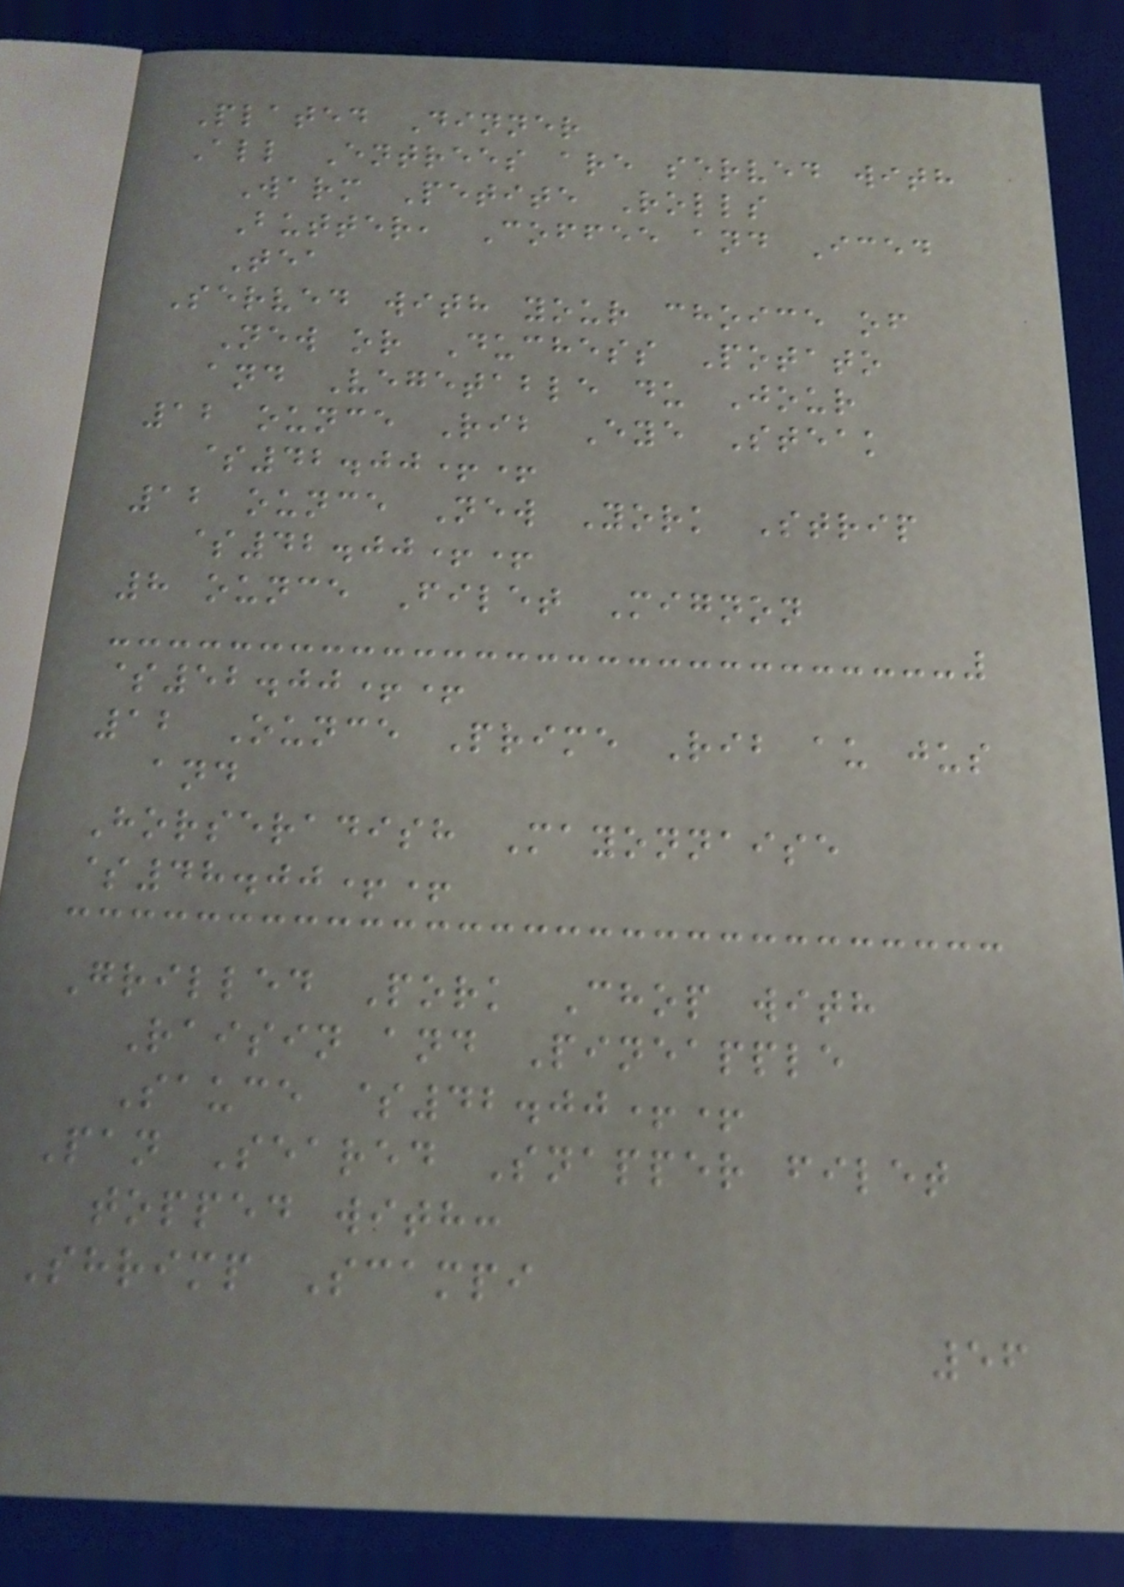Plated Dinner
All Entrees are served with
Warm Petite Rolls
Butter, Coffee and Iced
Tea
Served with your choice of
New or Duchess Potato
and Vegetable du Jour
12 ounce Rib Eye Steak
$42.00++
12 ounce New York Strip
$42.00++
8 ounce Filet Mignon
$52.00++
12 Ounce Prime Rib au jus
and
Horseradish Mayonnaise
$48.00++
Grilled Pork Chop with
Raisin and Pineapple
Sauce $42.00++
Pan Seared Snapper filet
topped with:
Shrimp Scampi
56
